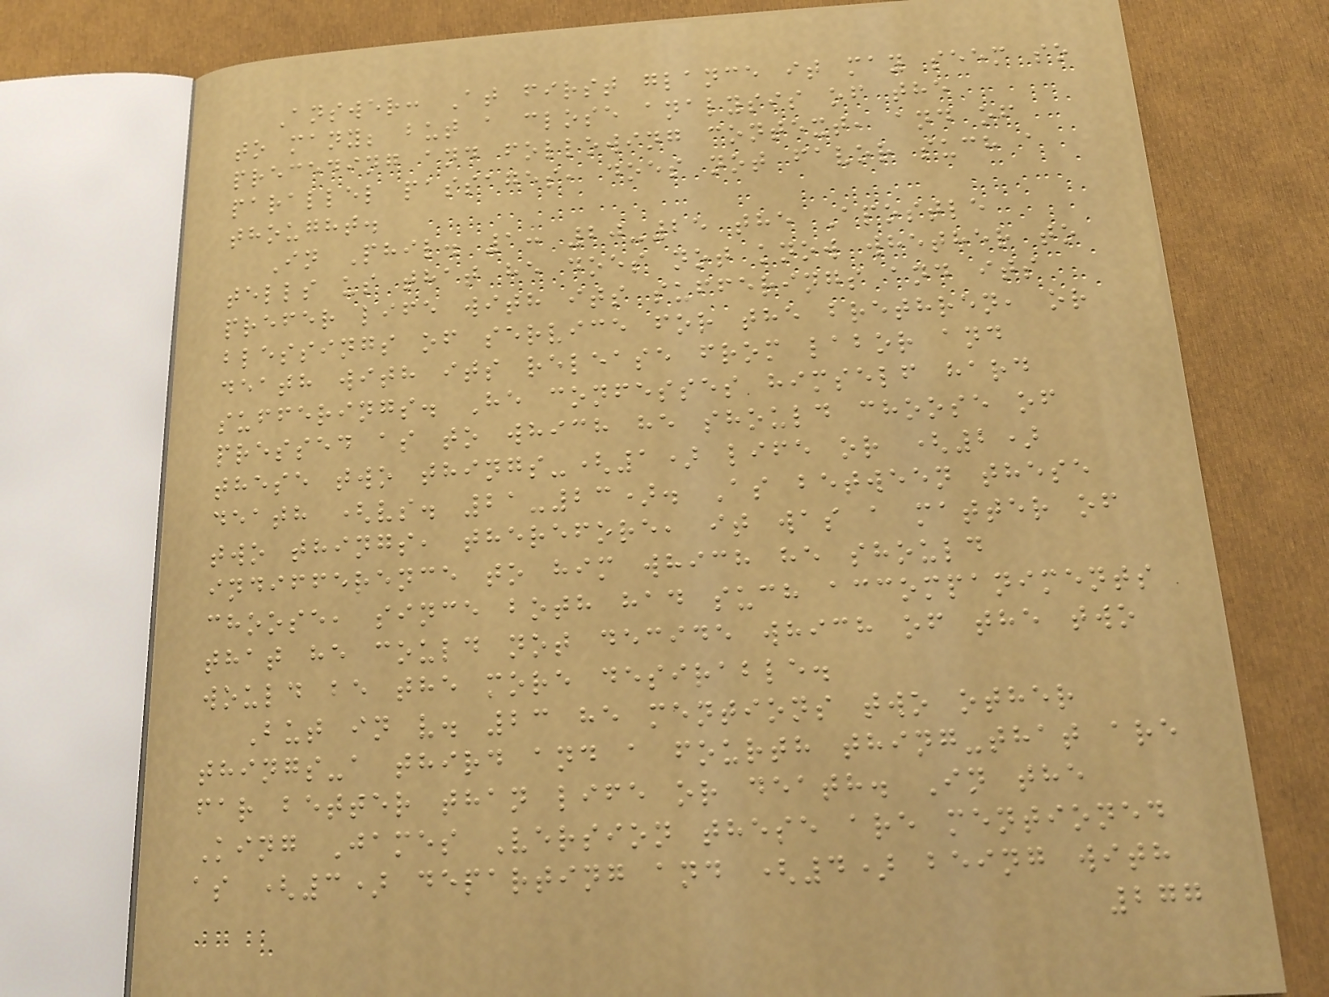Answer: At first glance it may seem so
to many; but a close analysis of the
preceding and following context, and of
parallel passages, does not favor such a
thought.
In Phil. 1: 20-25 the Apostle
tells us that he does not know whether to
prefer life with its sufferings and its
blessings of service for the brethren, or
death with its release from labor and
sufferings. He confesses himself hard
pressed as to which he should choose of
these two things-(1) life or (2)
death (vs. 21-23). As between these
two things, therefore, it was a matter of
indifference to him which he should
choose, since both had such accompaniments
that he could not decide which of the two
would be the more desirable.
But in v. 23 he mentions two other
things-a third and a fourth thing-that are
far better than life or death. In the
King James Version these are mentioned
as (3) departing and (4) being with
277
